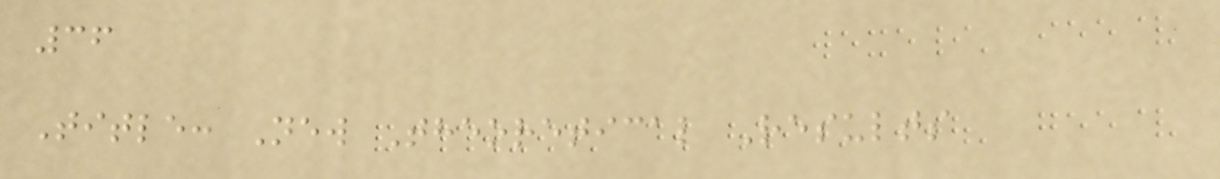36
Title: New Theoretical Results
